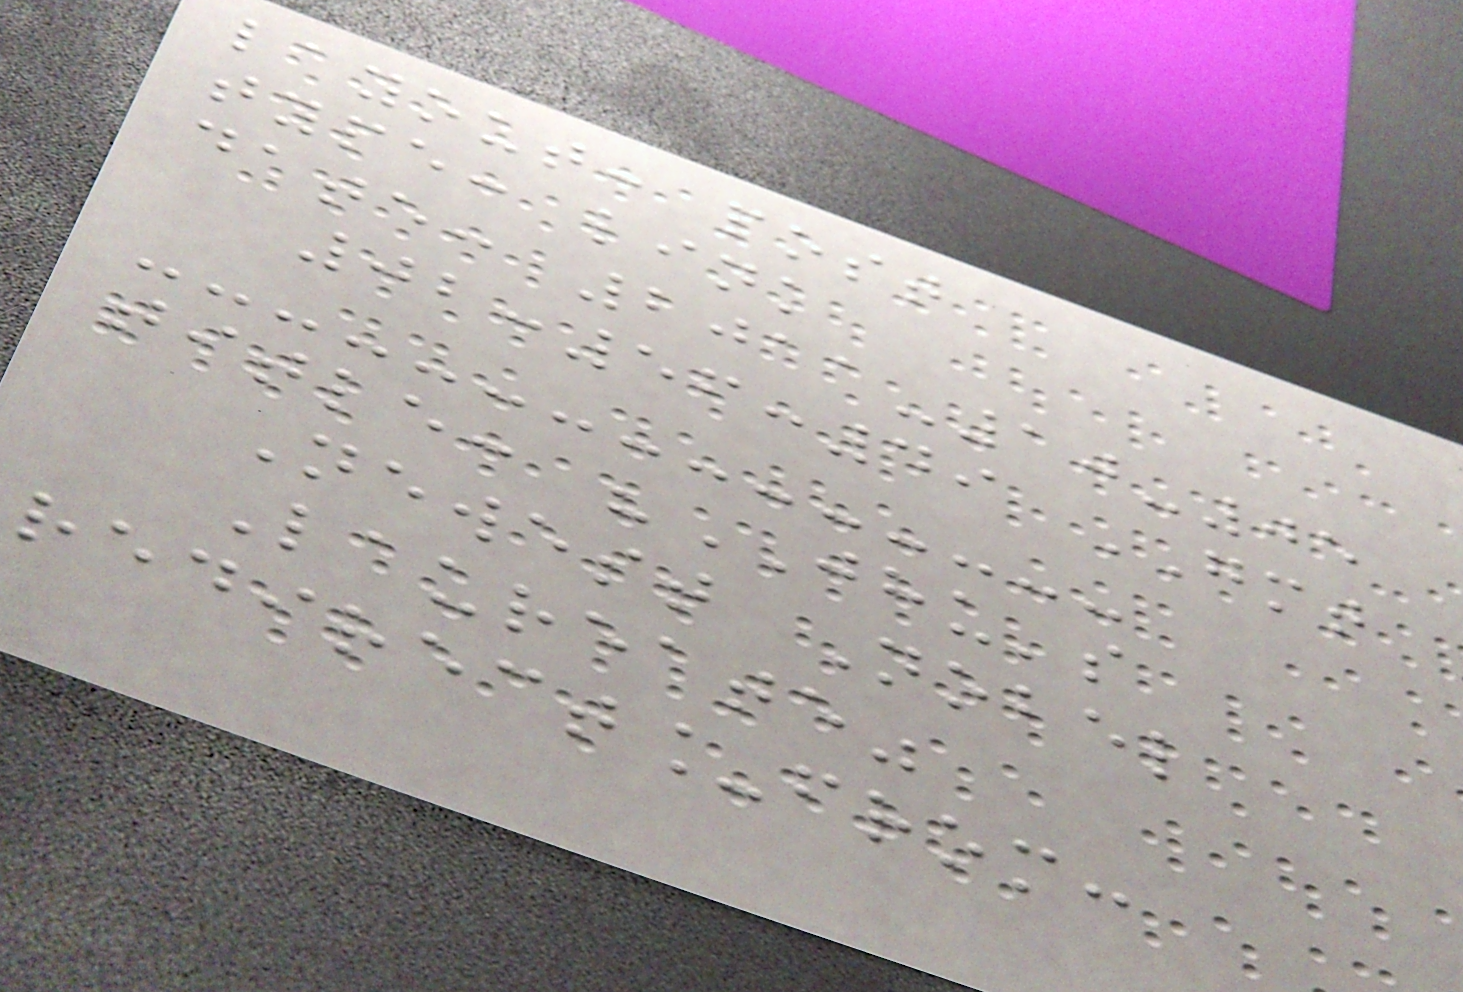layout: post
type: link
date: 2011-10-05
02:56:49 GMT
title: "JHU's
Newest Nobel
Laureate"
redirect_from:
